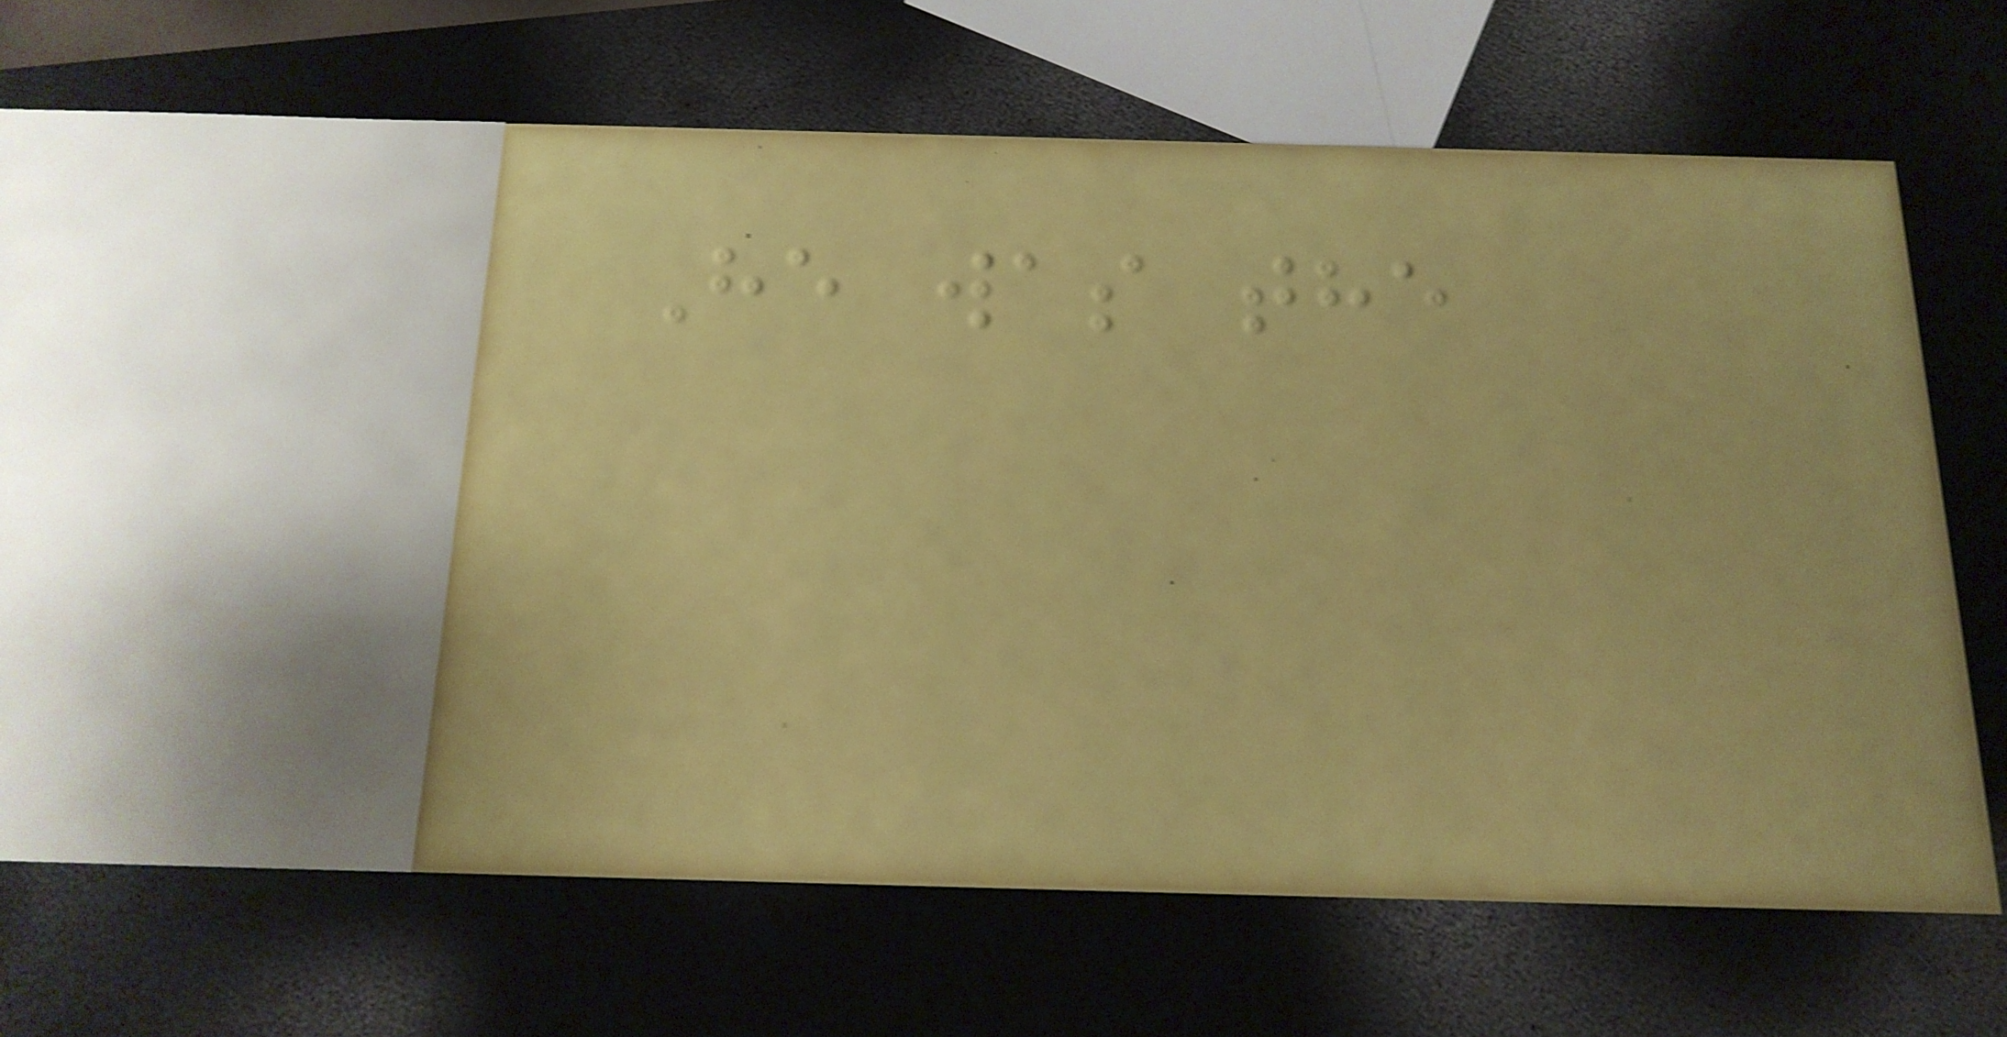He was the
